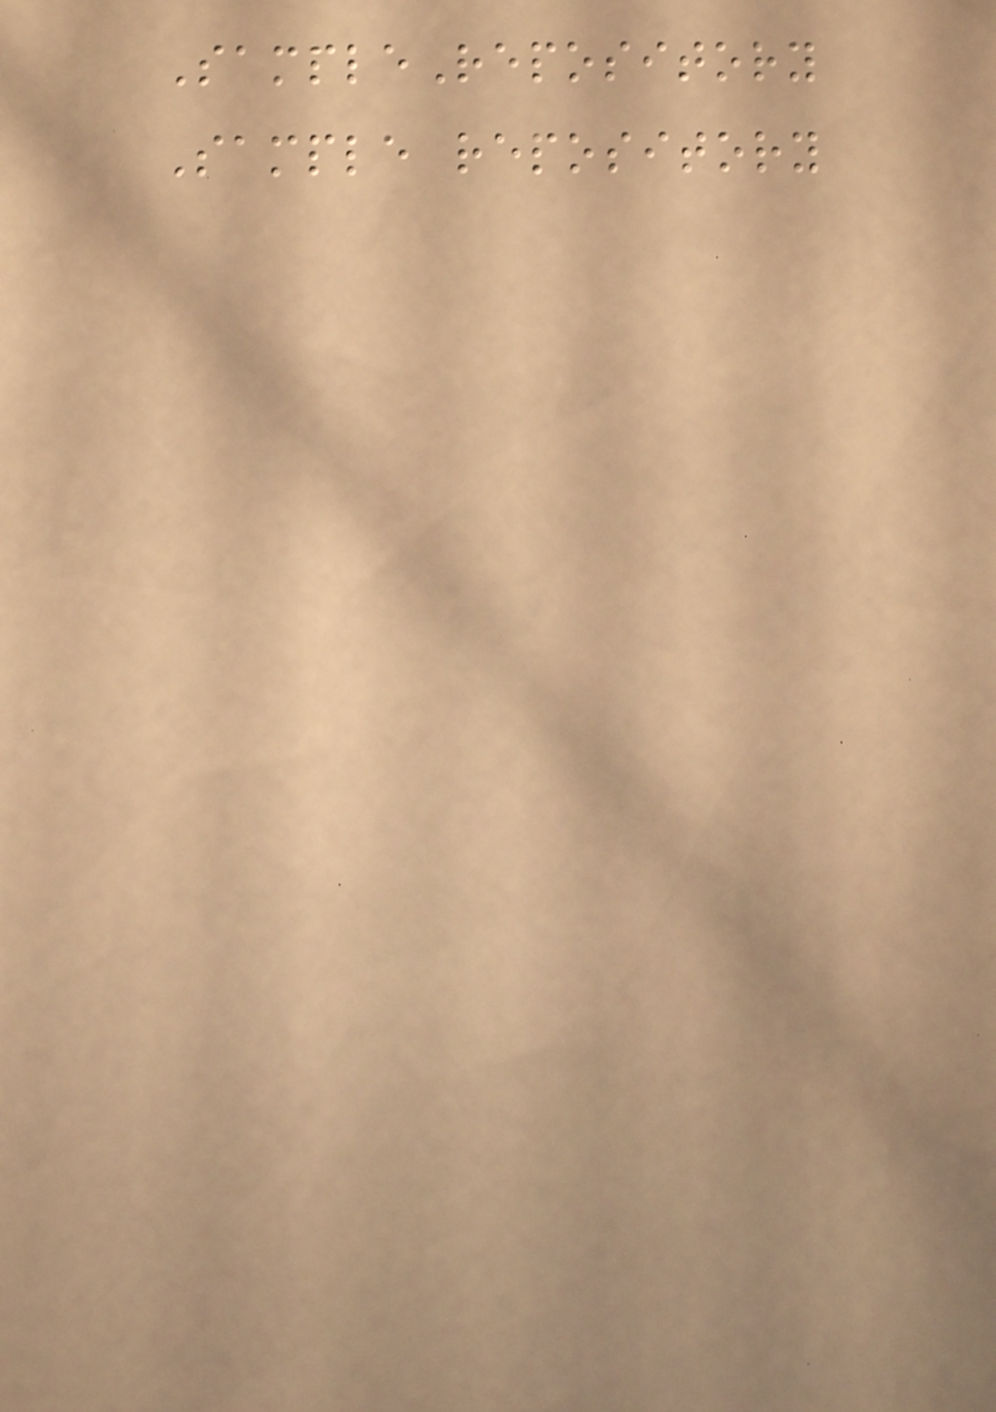SampleRepository
Sample repository
